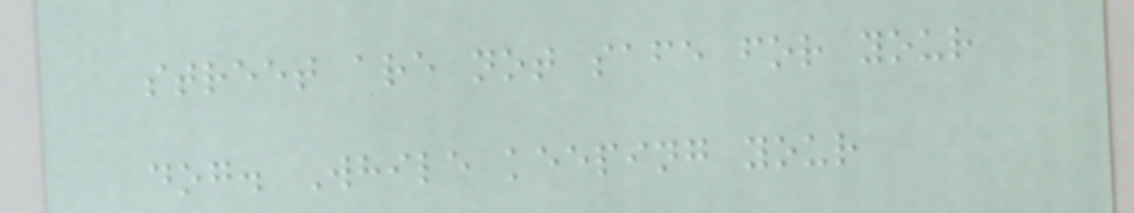street are not safe for your
dog. While keeping your
